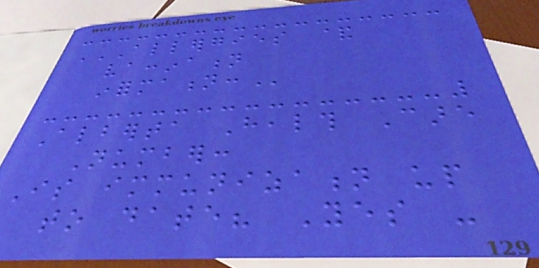ALLERGIES &
VACCINATION
INFORMATION:
Alberta Health Care
Number:
Is immunization up
to date? Yes -
